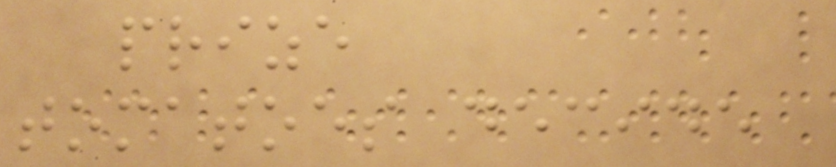prize
tomatoes decide
